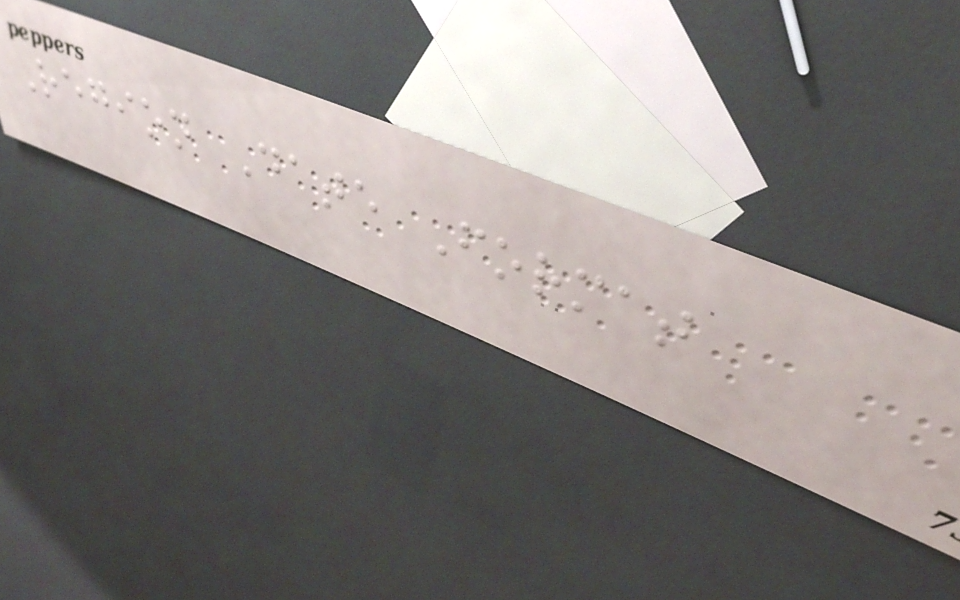Region Date Format
